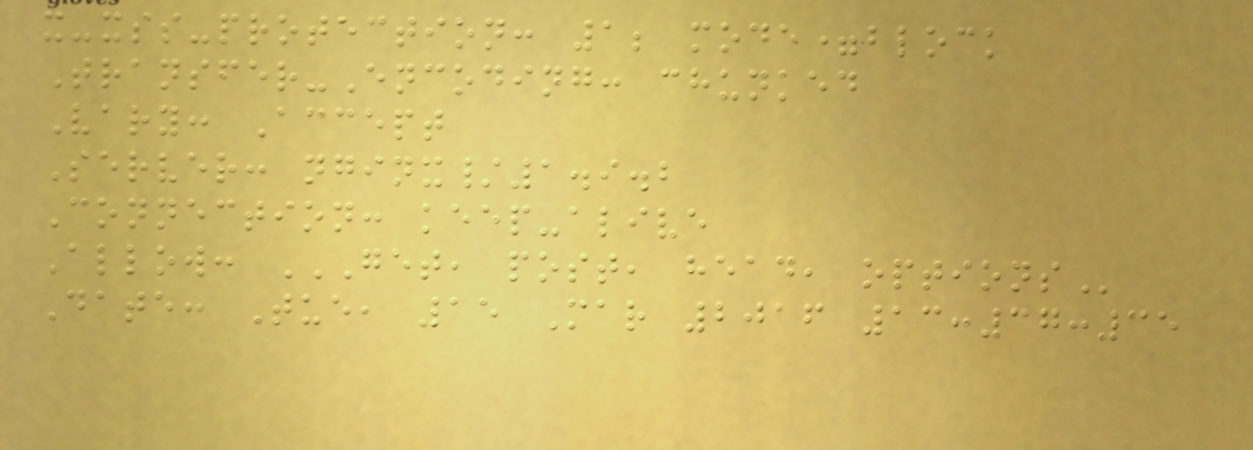x-xss-protection: 1; mode=block
Transfer-Encoding: chunked
Vary: Accept
Server: nginx/1.9.2
Connection: keep-alive
Allow: GET, POST, HEAD, OPTIONS
Date: Tue, 15 Mar 2016 13:37:35
